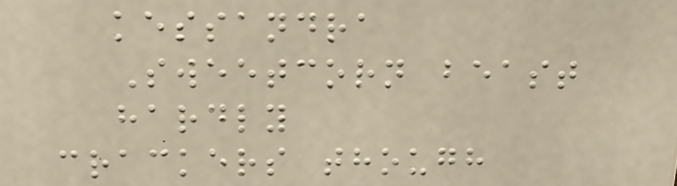kessandra
Sweetcorn beast
hardly
crackers though
